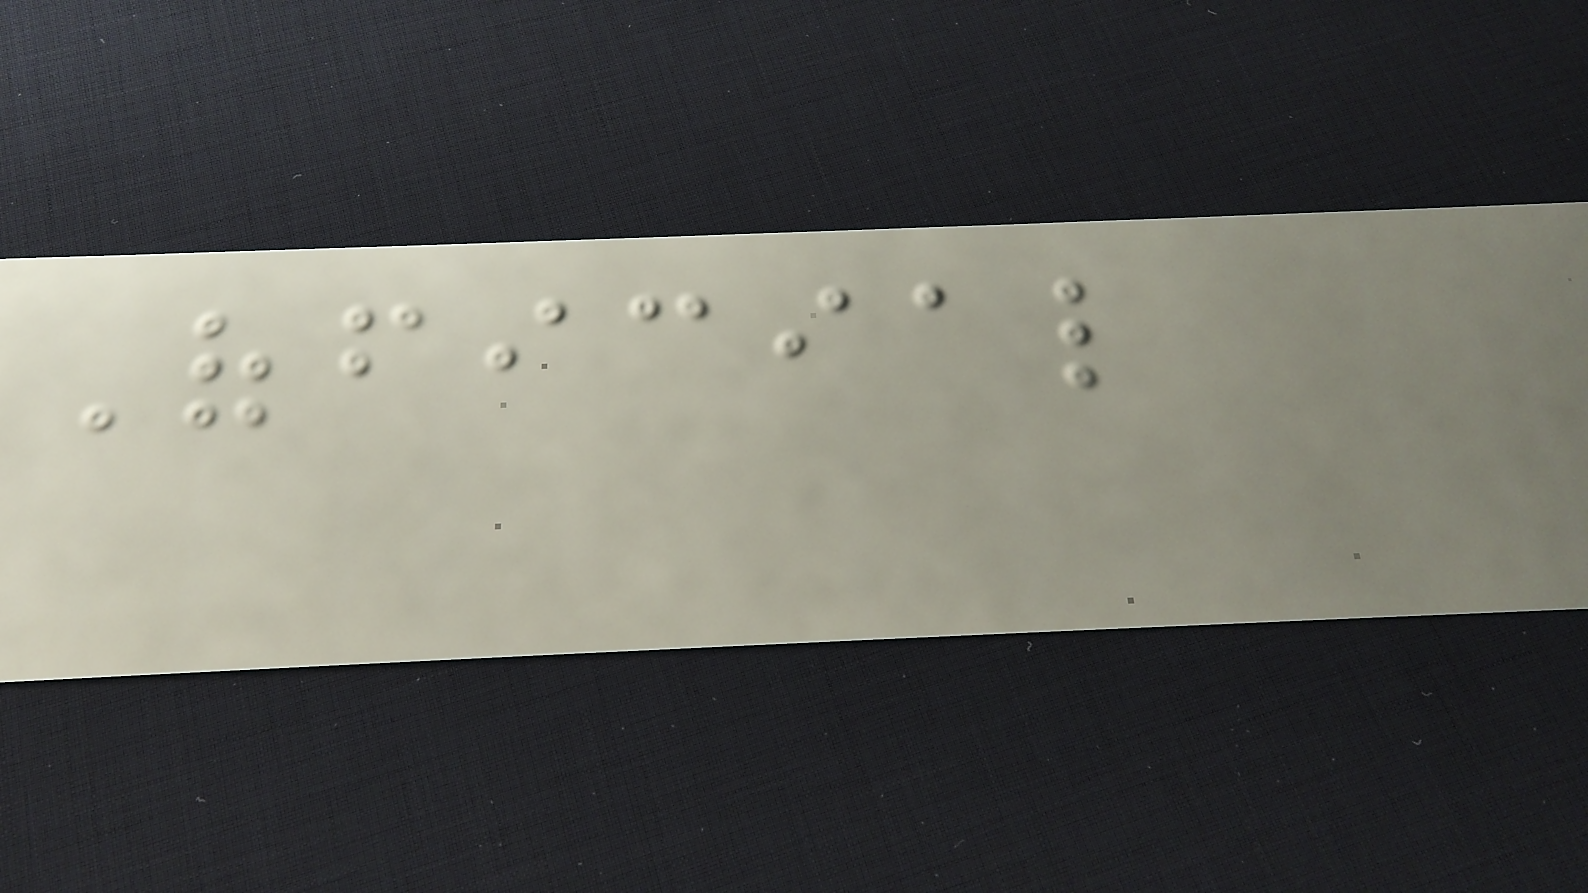Official
